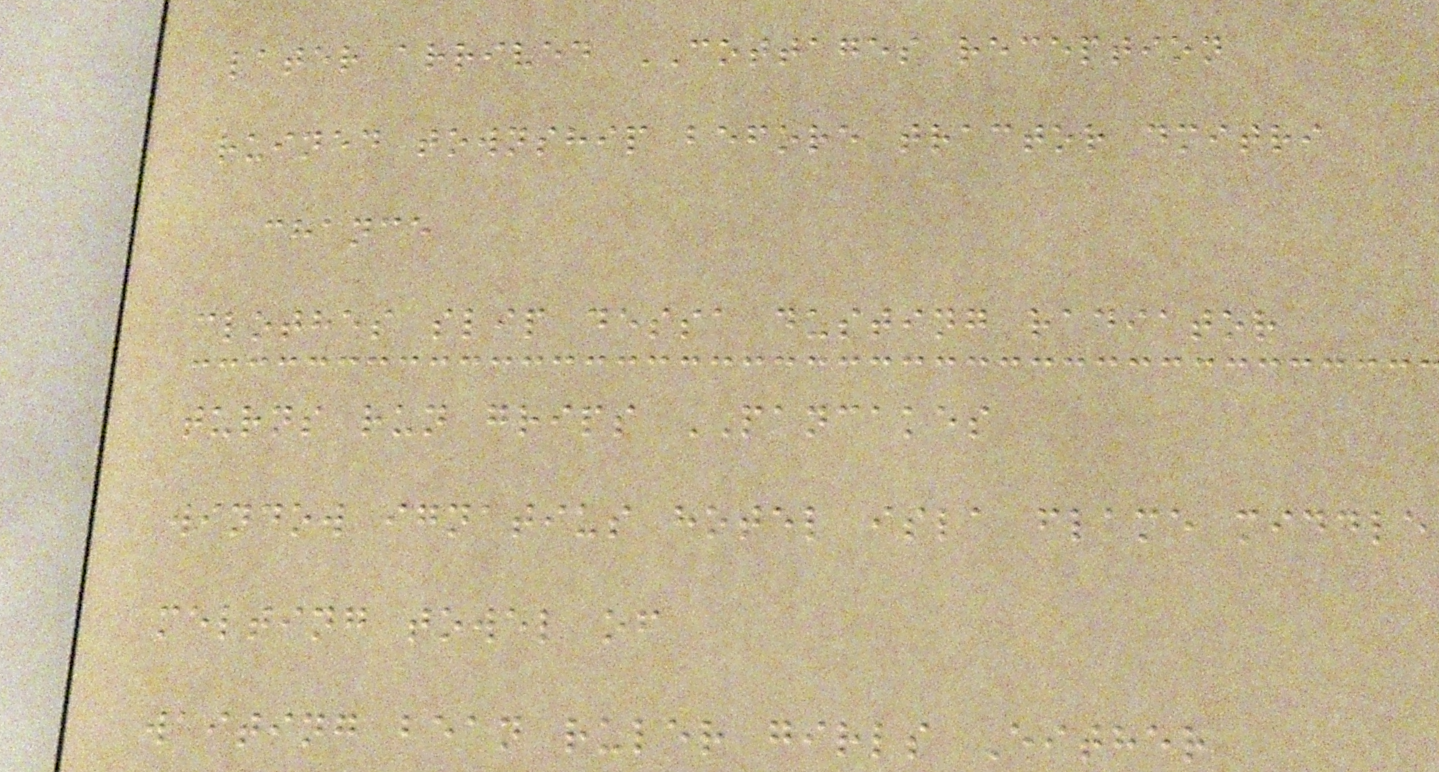later arrived COTTAGES reception
ruined township before tractor dmitri
chance
clothes slip dessa dusting radiator
turns run grips PANCAKES
window ignatius hotel isla flame middle
melting towel of
waiting bean ruler girls Either
